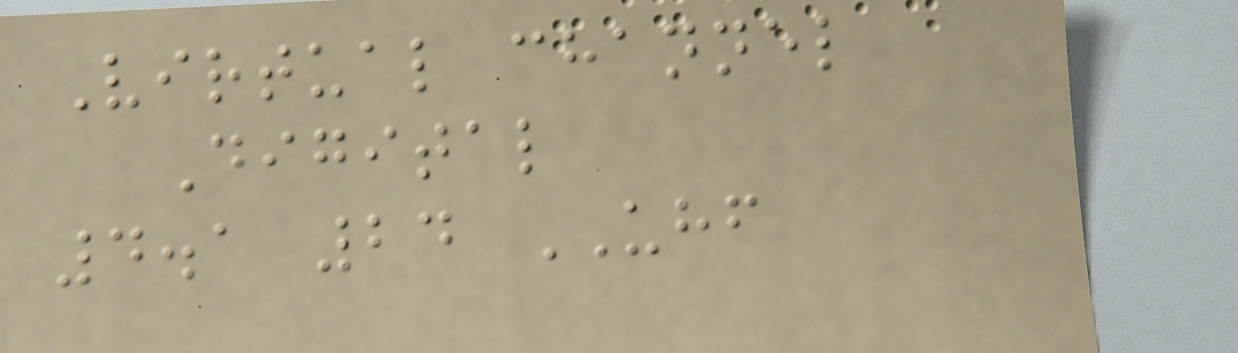Virtual channel
Digital
4.1 24 UHF
